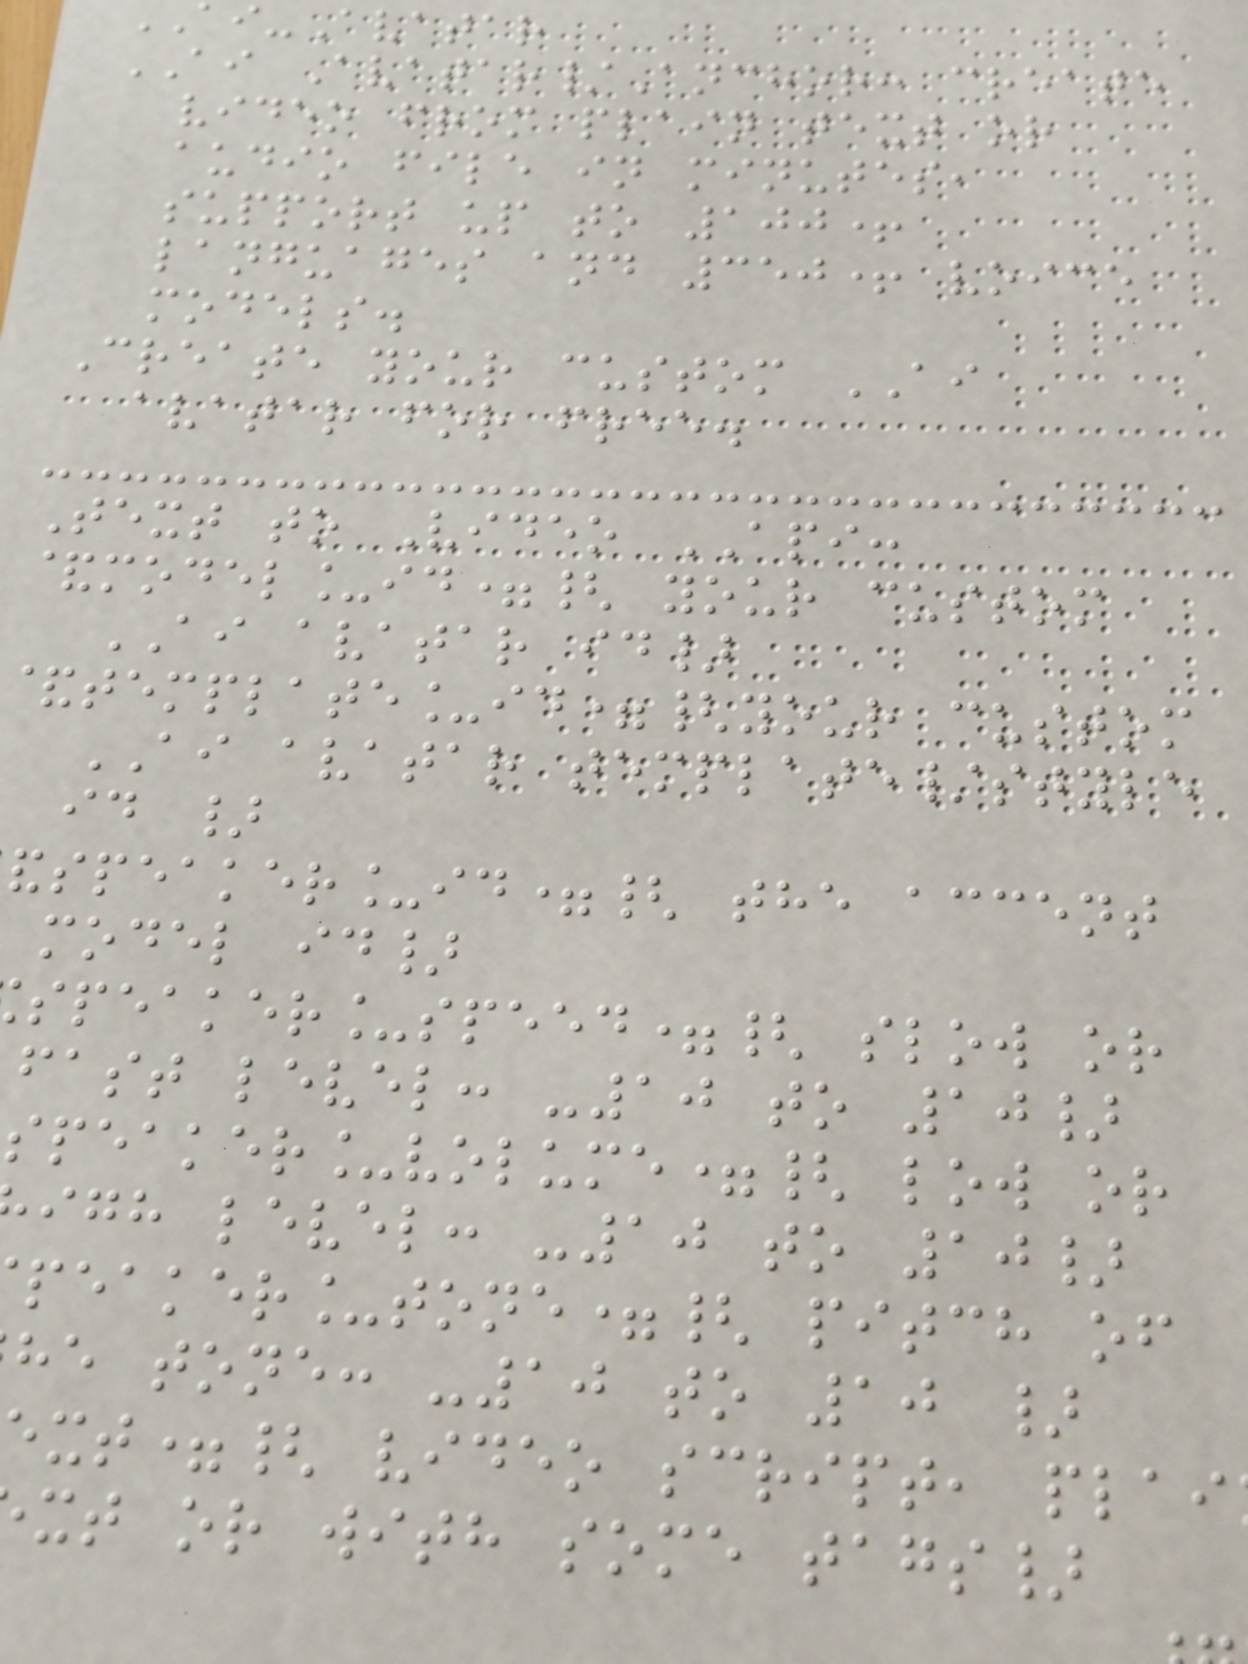-Avatar
AI Avatar/Anchor: create
video from plain text or
audio file in minutes,
support up to 100+
languages and 350+ voice
models.
Create your custom AI
avatar for free.
Text to Video API:
&model_id={ your custom
AI avatar id}
template_id={your custom
AI avatar template/style
id }
speaker_id={ the accent
model id}
speaker_speed={ slow or
fast level: -10 to 10}
speaker_volume={ low or
igh level: -10 to 10}
peaker_tone={ pitch of
he tone: -10 to 10 }
xt={ video script, plai
xt or with some tags}
